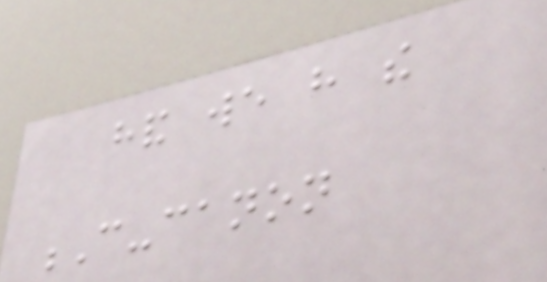hand we have the
C-canon
